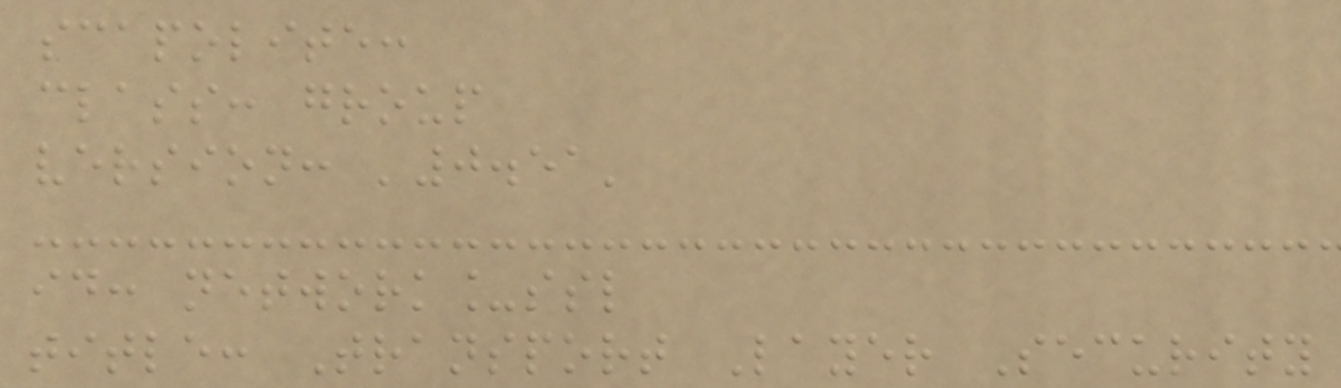scapolite:
class: group
version: '0.51'
id: network_ssl
title: Transport Layer Security
